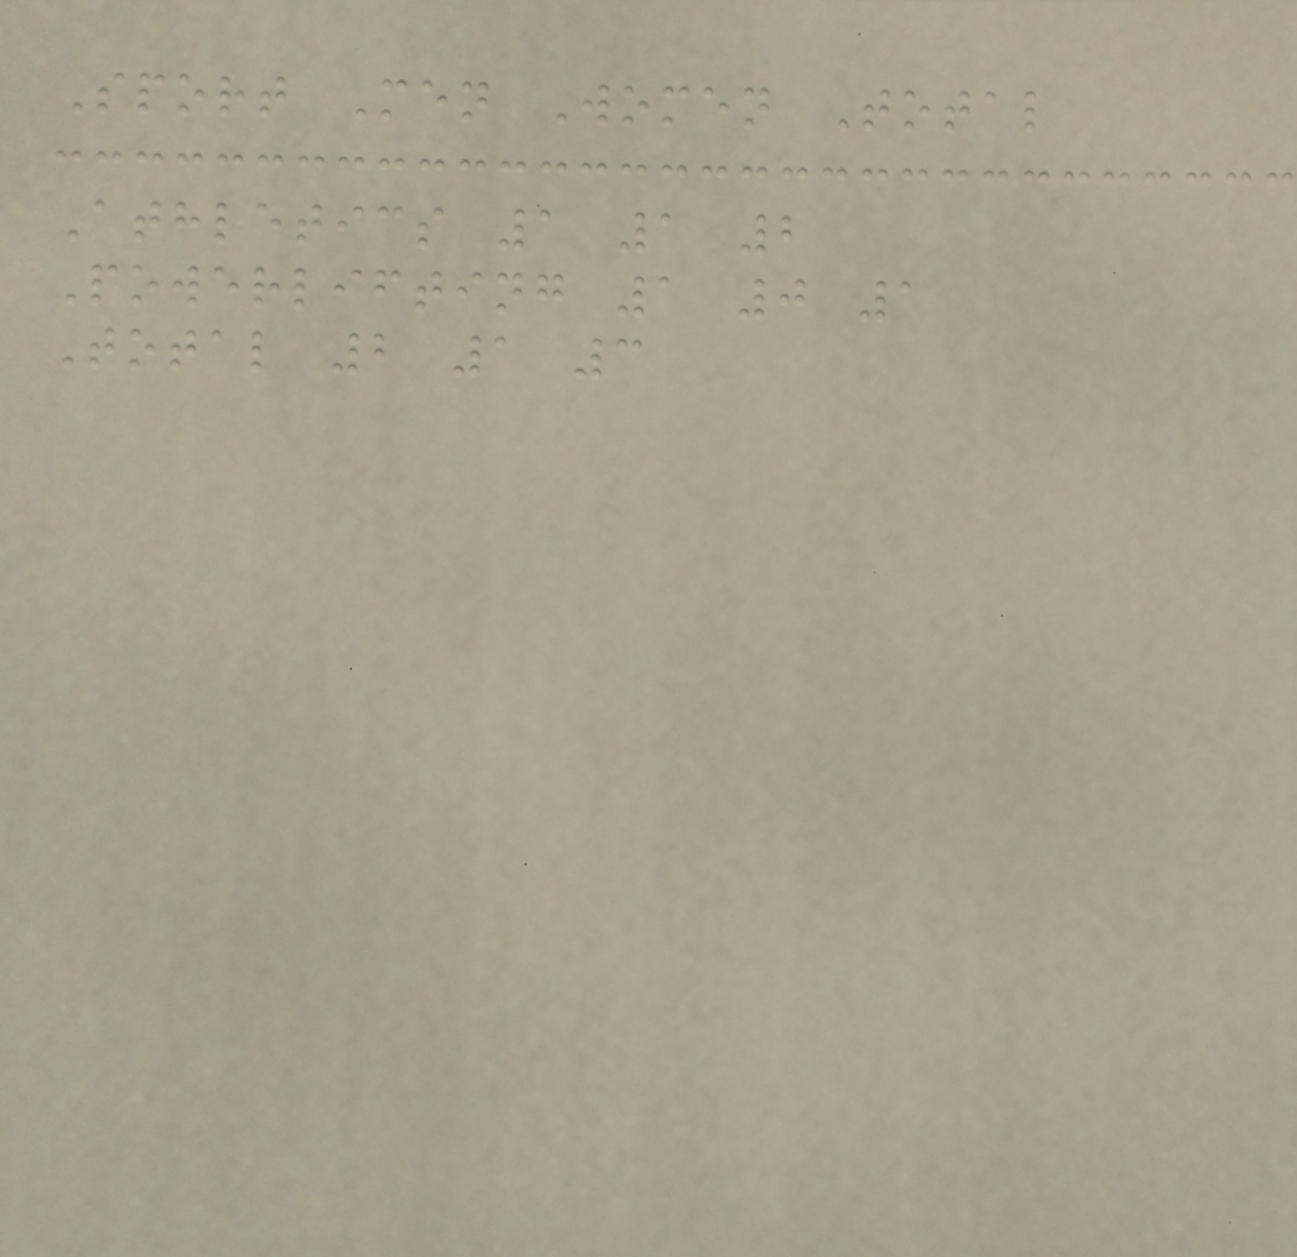Sport Men Women Total
Athletics 1 1 2
Powerlifting 1 0 1
Total 2 1 3
